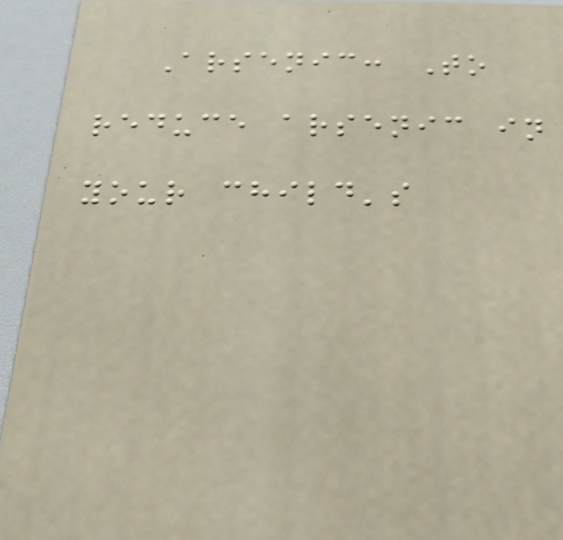Arsenic: To
reduce arsenic in
your child's
